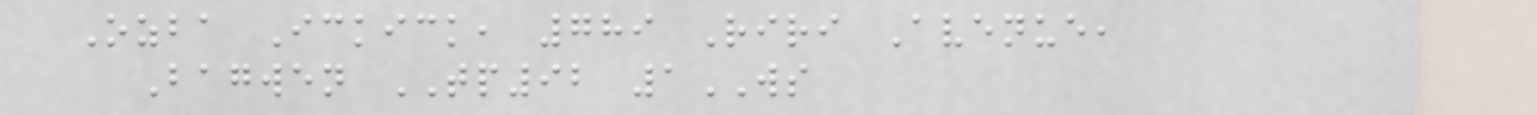Ozba Ickick, 789 Riri Avenue,
Bagwen TP92 1WS
